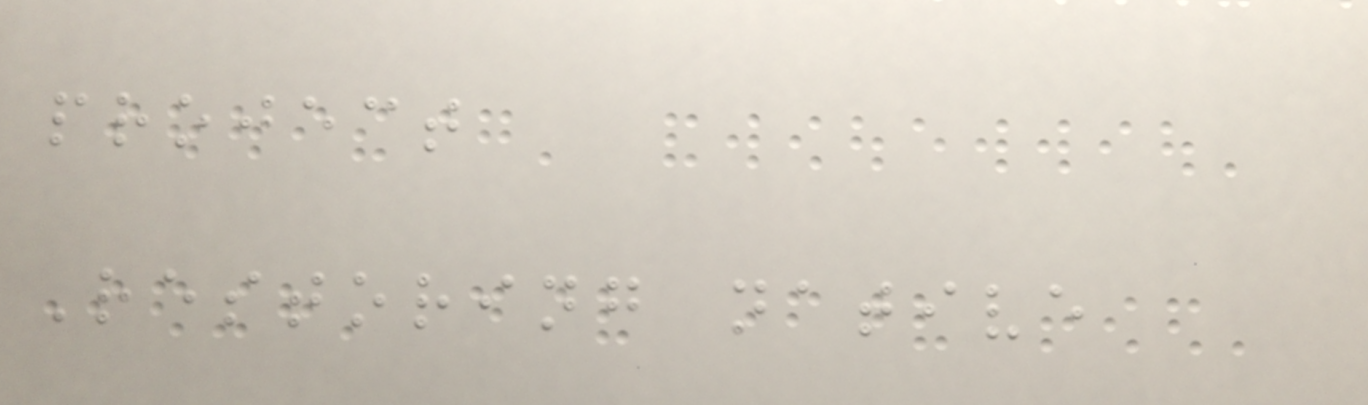project
Restoring native
